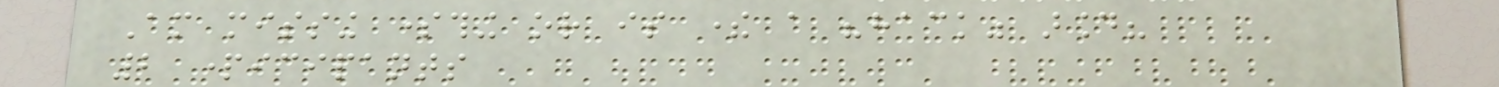Am missing something or is there a "hack" around?
2 participants
